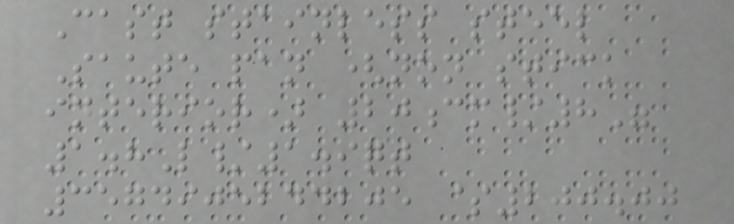Cast stainless steel
Saute pan (non stick
interior) 20cm/8"
1.8L/1.9qt
3574905244205 $200.00
